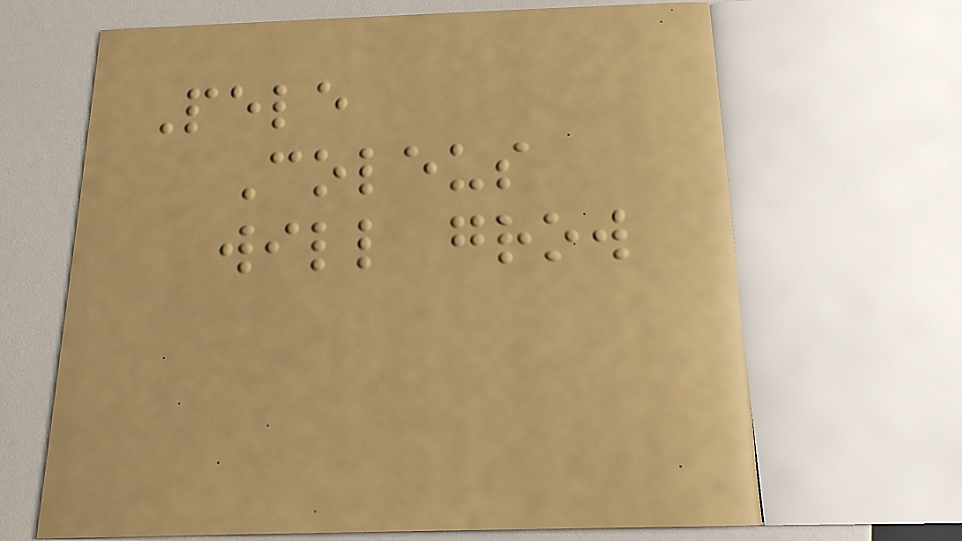Pele
Coleus
will grow
